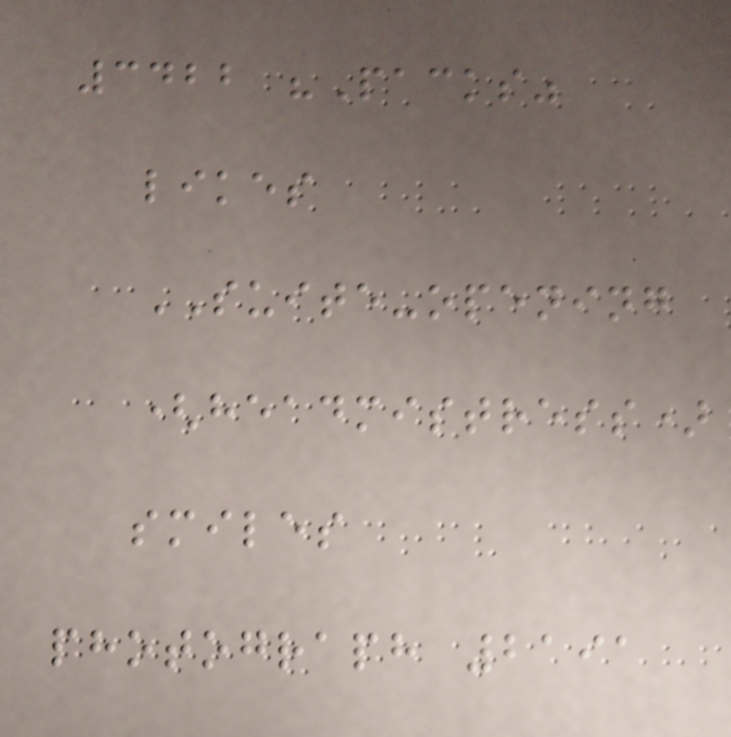3422 "Packs"
likes
SUITE-opening
(headmistress)
smiles
photograph 2191
